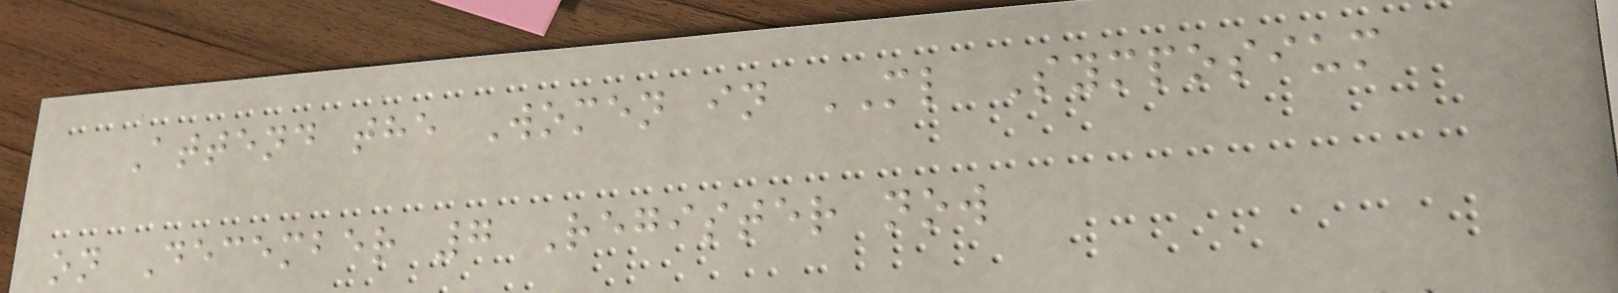Attend the Women in ML Symposium
on December 7 Register now
